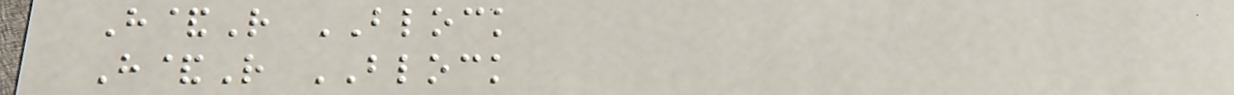H&R BLOCK
H&R BLOCK
